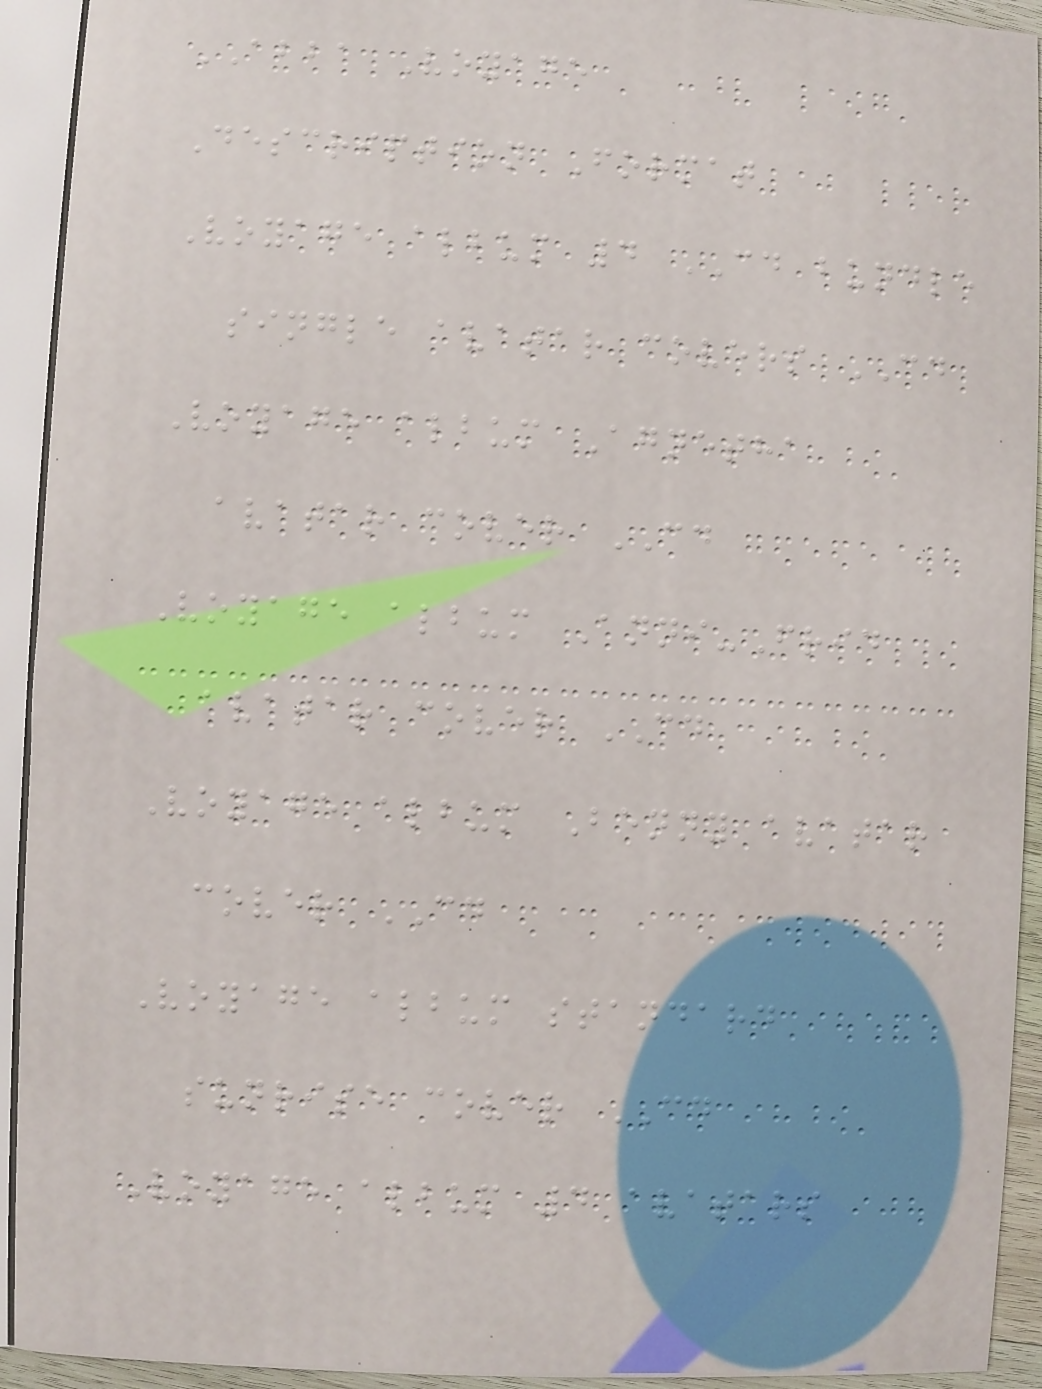ABBA Voyage
Description Format
Voyage album 4 CD bundle
single avatar covers CD
Voyage album Agnetha
avatar cover CD
Voyage album Anni-Frid
avatar cover CD
Voyage album Benny avatar
cover CD
Voyage album standard
sunrise cover CD
Voyage album 4 avatars
